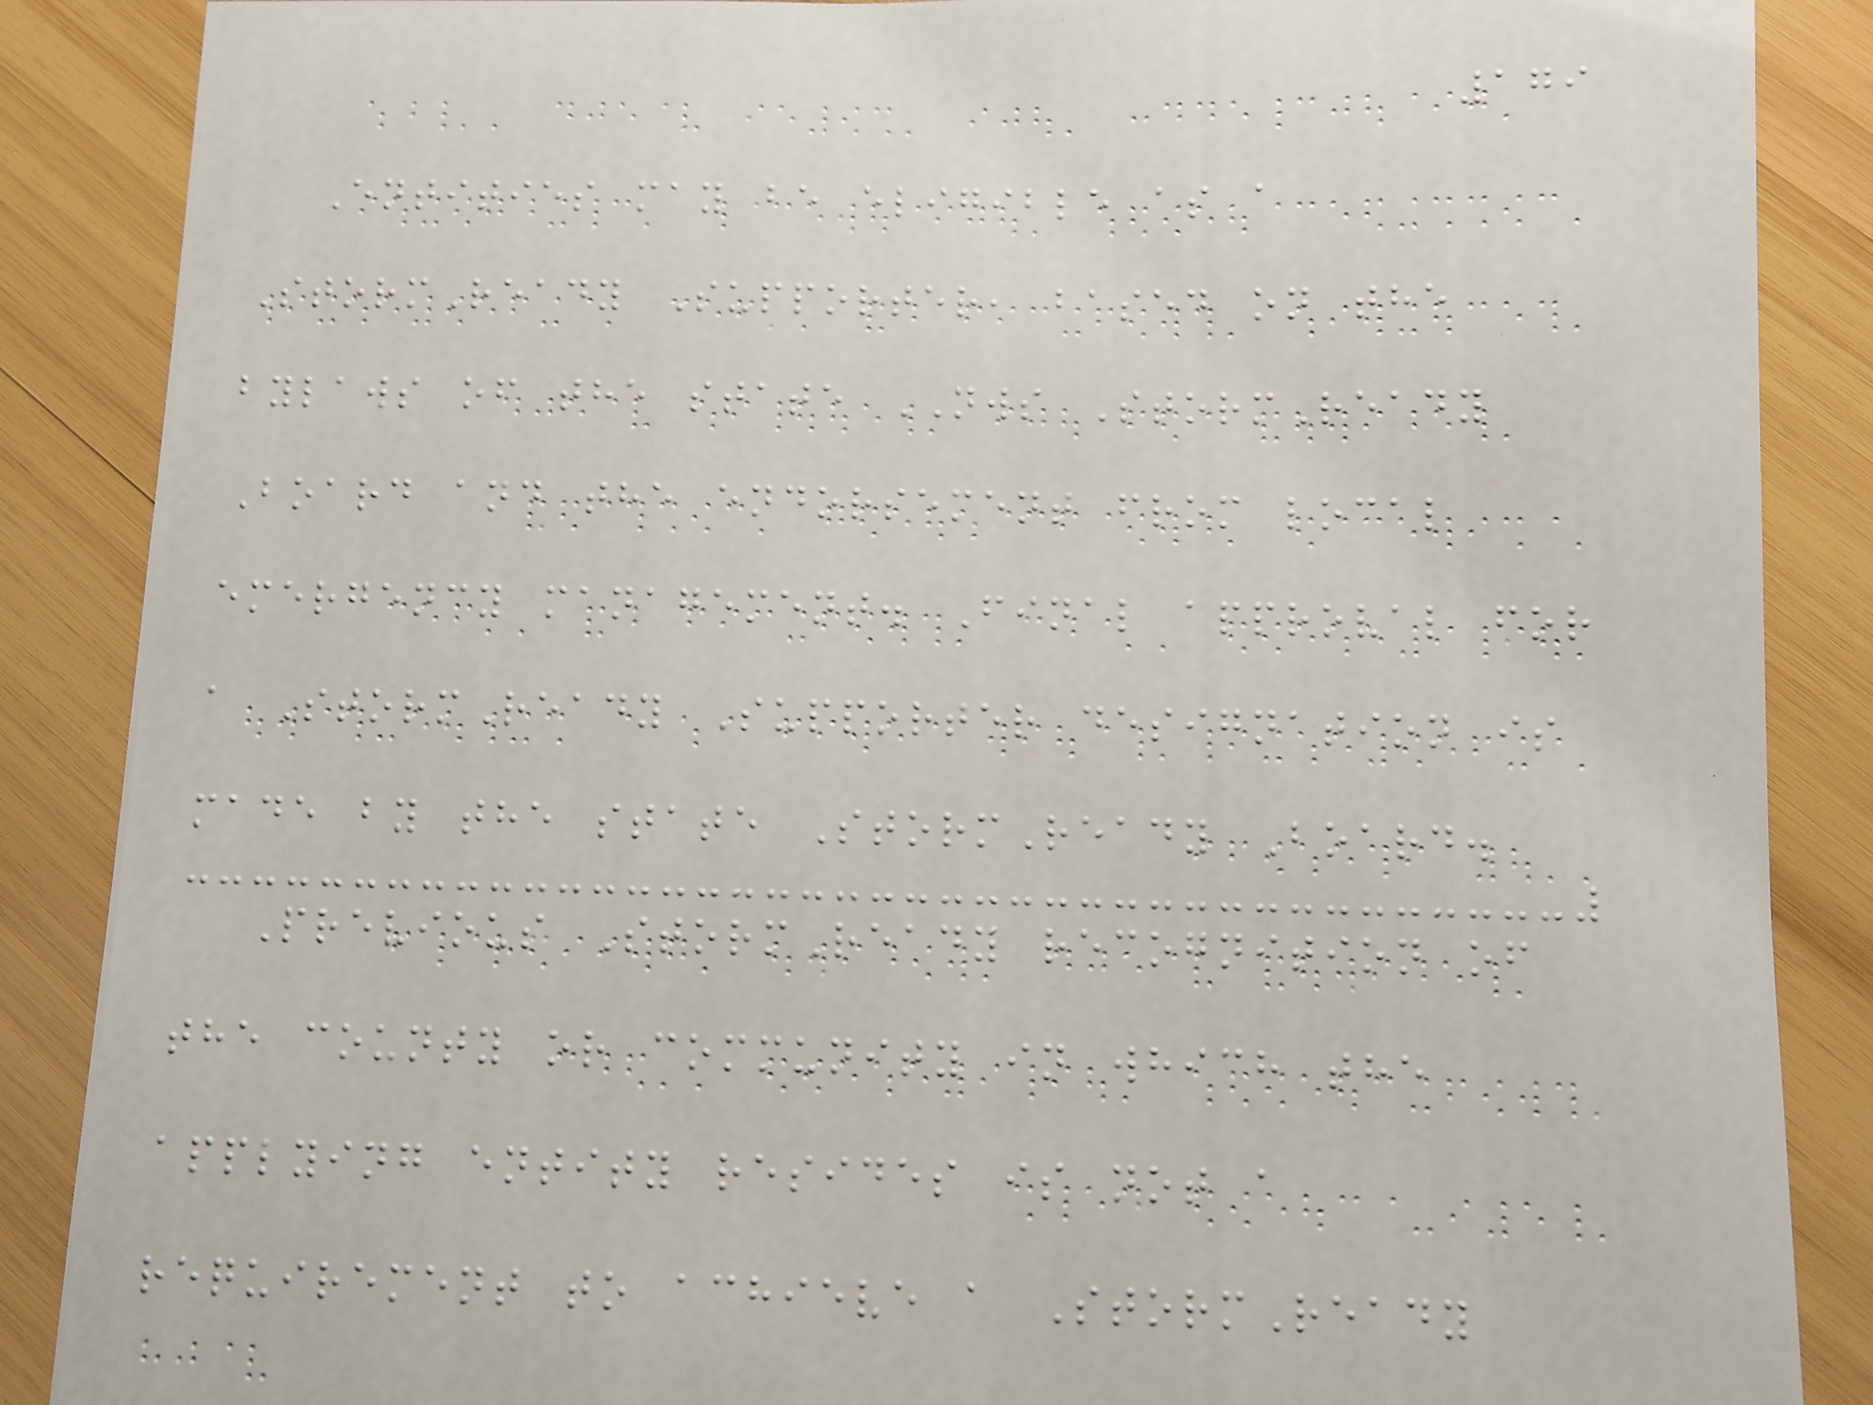179
Entities may be eligible as a
StormReady Supporter, based on the
bylaws of the state NWS StormReady
Board and the endorsement from local
emergency management. Final approval for
a StormReady Supporter designation is
made by the state StormReady Board.
Previous StormReady recognition of
the county or community in which the
applying entity resides is not a
requirement to achieve a StormReady
